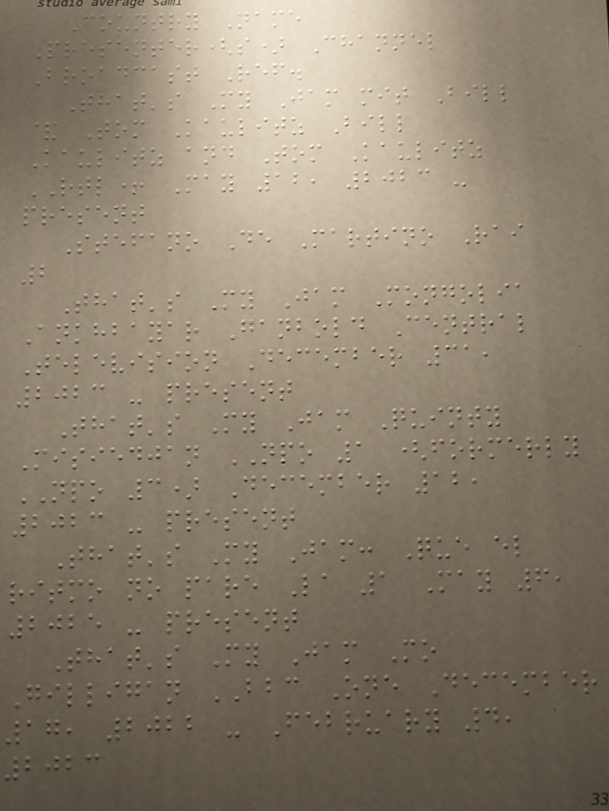Country Name
Presenter(s) Channel
Broadcast Ref.
That's My Jam mit Bill
& Tom Kaulitz Bill
Kaulitz and Tom Kaulitz
RTL+ May 12, 2023 -
present
Stefano De Martino Rai
2
That's My Jam Mongolia
Ankhbayar Ganbold Central
Television December 31,
2023 - present
That's My Jam Quinty
Misiedjan NPO 1 (formerly
NPO 3) December 12,
2023 - present
That's My Jam: Que el
ritmo no pare La 1 May 6,
2025 - present
That's My Jam Mo
Gilligan BBC One December
17, 2022 - February 4,
2023
